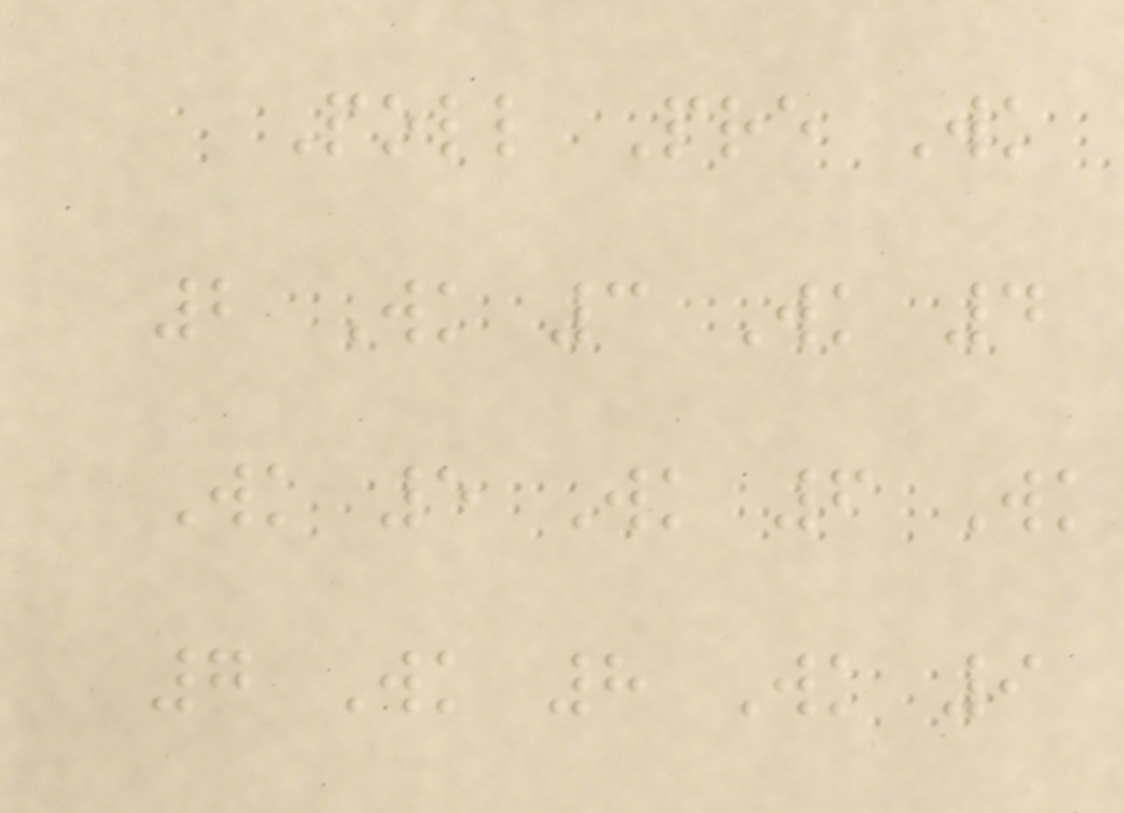Poll Pre Wk
2 Wk 3 Wk 4
Wk 5 Wk 6 Wk
7 Wk 8 Wk 9
